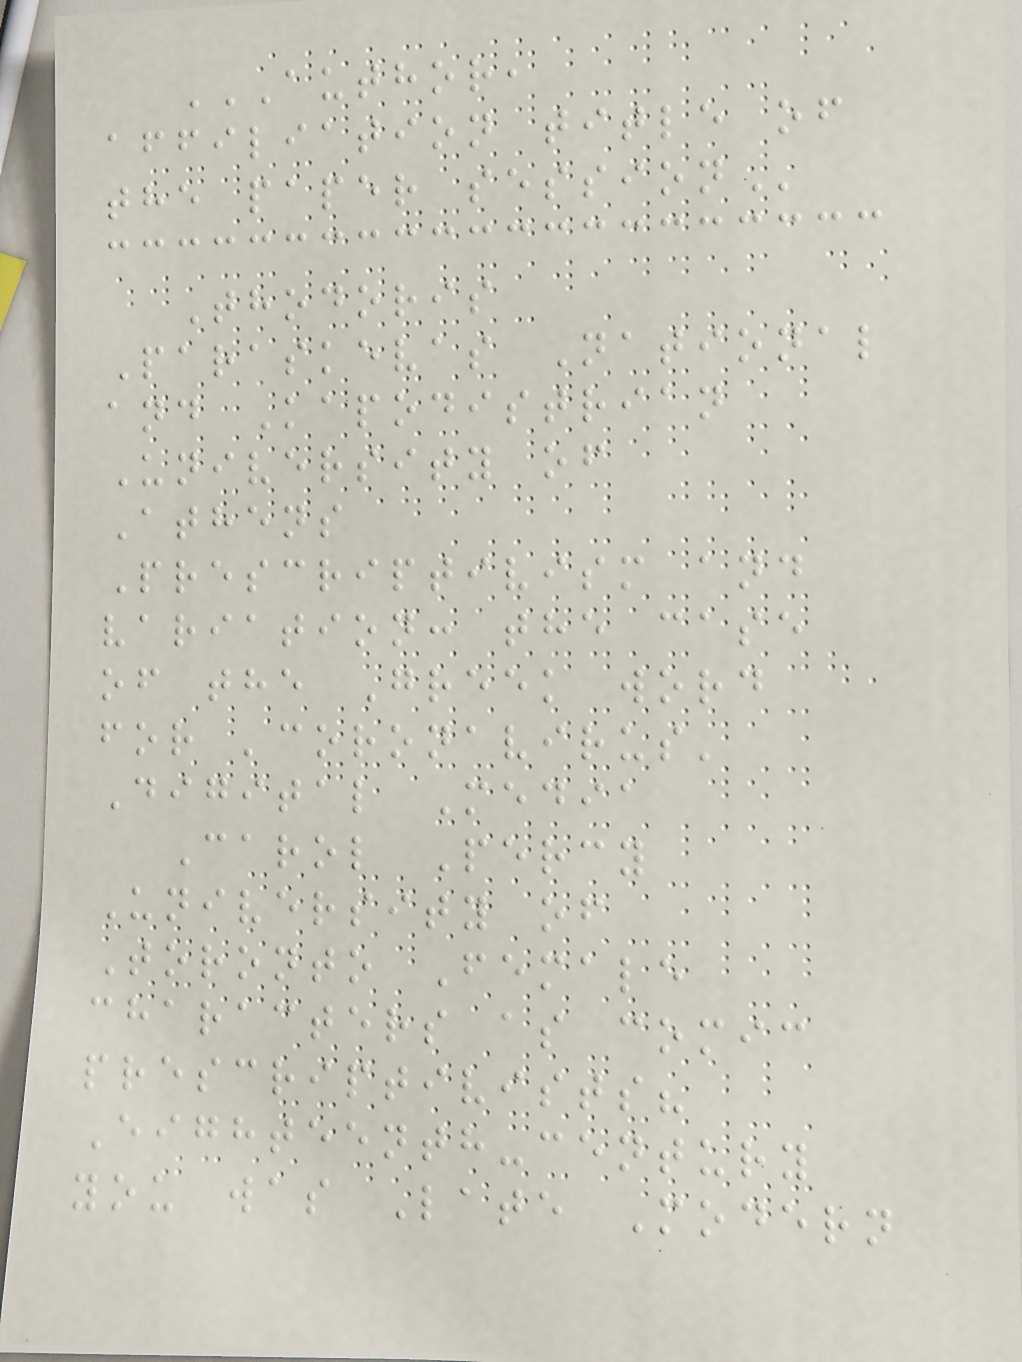AUTHOR,
AFFILIATION TITLE OF
THE PAPER SESSION
Thodoris
Paraskevas National
and Kapodistrian
University of
Athens
Prescriptivism and
variation: the case
of the Greek word
for 'coronavirus'
Digital Media
Carol Percy
University of
Toronto Female
characters as comic
prescriptivists?
Eighteenth-century
you was Late Modern
